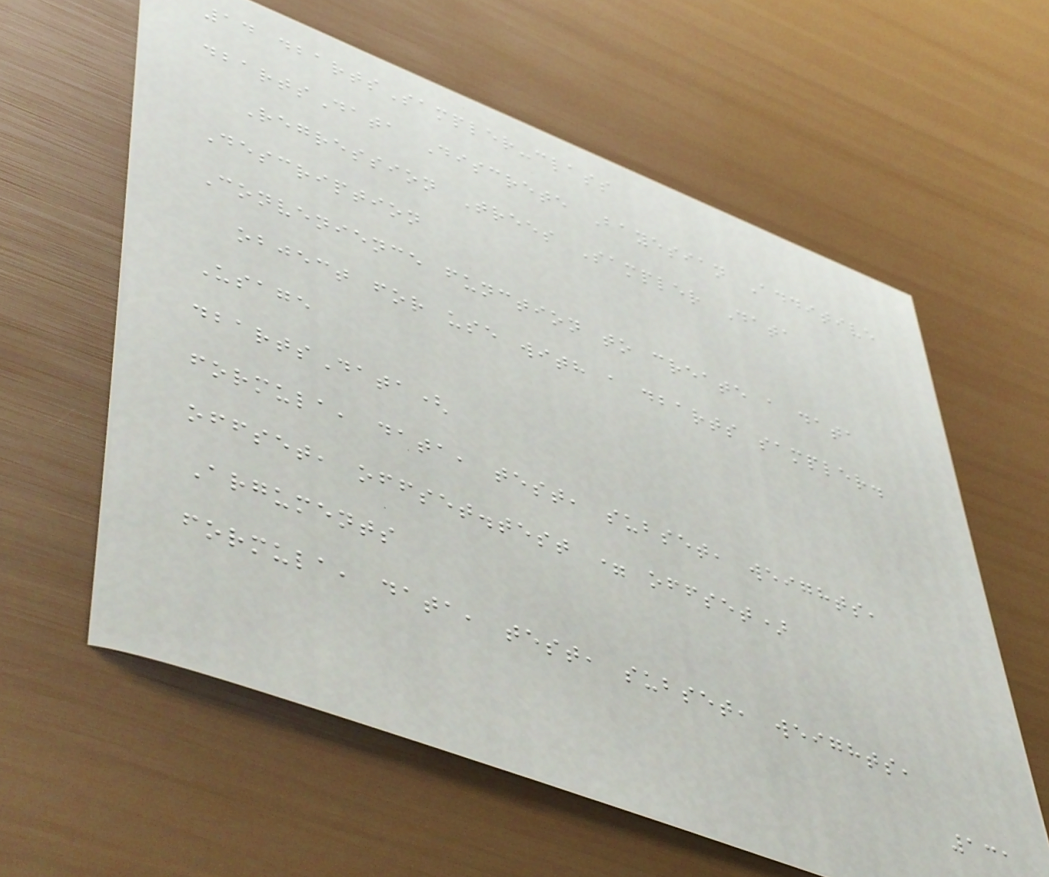14 dbartsSampler-class
dbartsData Discrete Bayesian Additive
Regression Trees Sampler Data
Description
Convenience function to create a data
object for use with a dbarts sampler.
Usage
dbartsData(
formula, data, test, subset, weights,
offset, offset.test = offset)
Arguments
formula, data, test, subset, weights,
131
